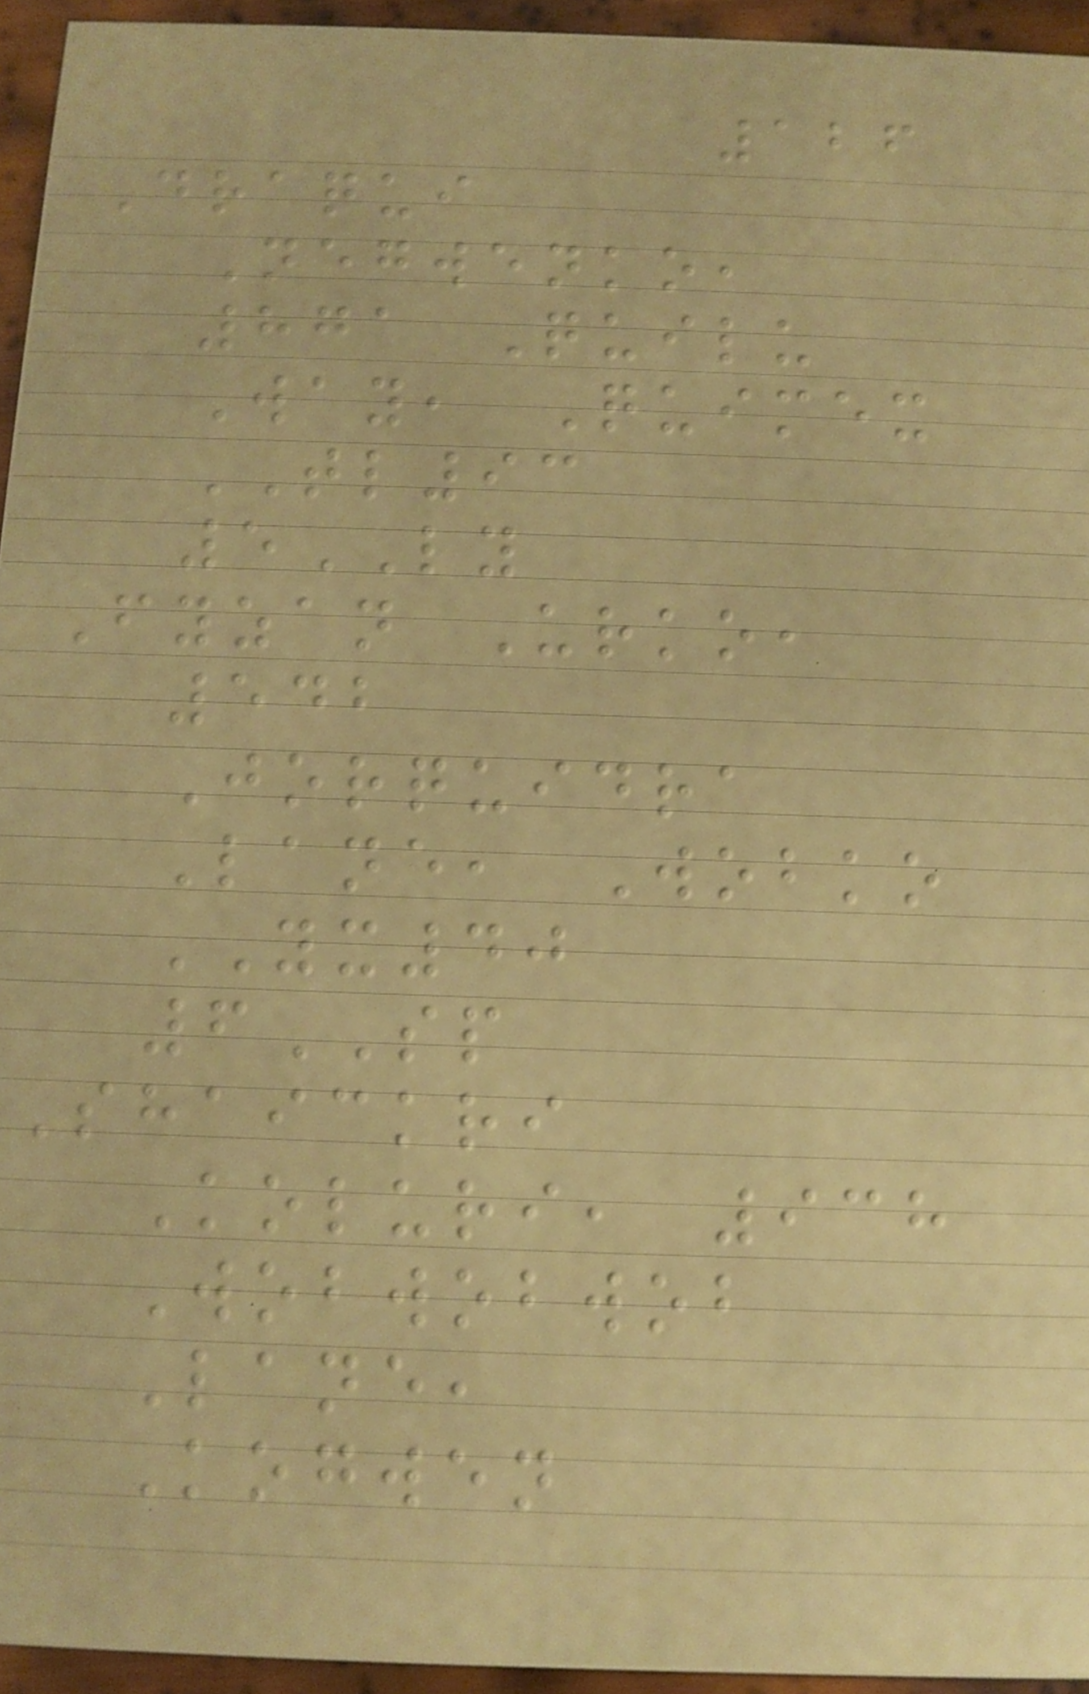126
Draqui
Negwenko,
871 Quilu
Way, Quimex
TL93
5LY
Fyzan Urko,
542
Jorquidra
Lane, Wobko
YX40
6SP
Shaickri
Koluri, 938
Wobwobwob
Lane,
Kogwen
